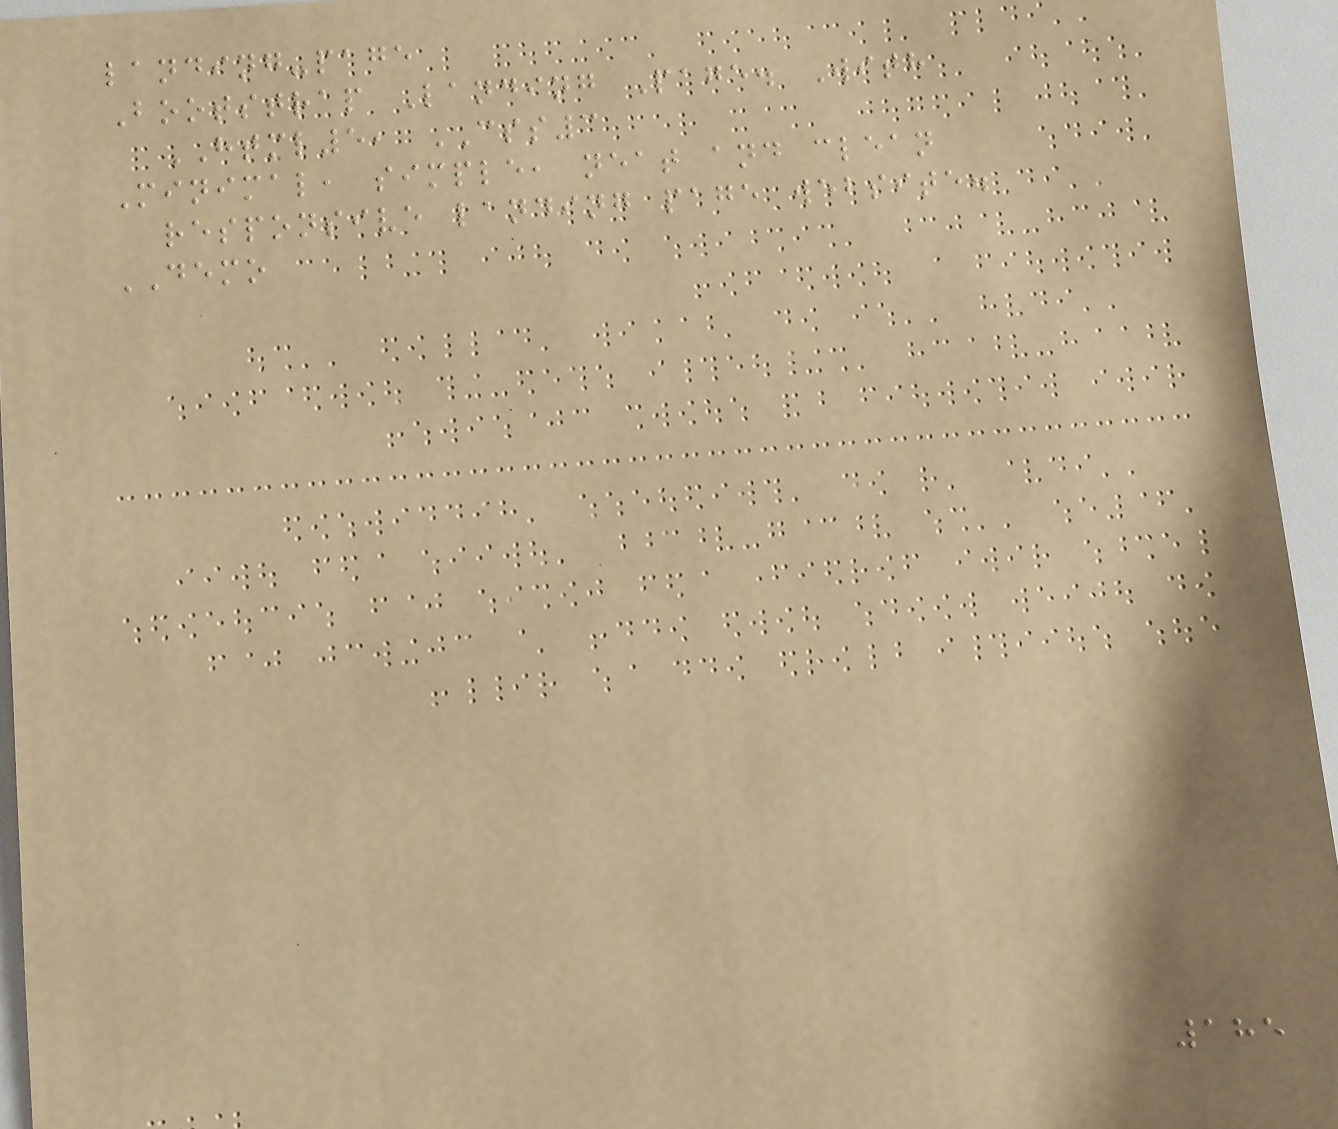landing-page
Bootstrap Landing Page. With
HTML5, CSS3
Minimal, simple, neat and clean
responsive landing page website.
DEMO
185
